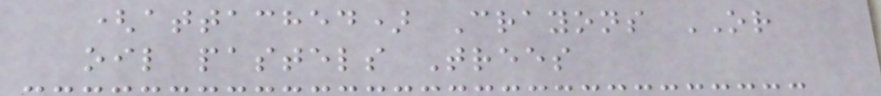(attached) Crayons OR
oil pastels Trees
